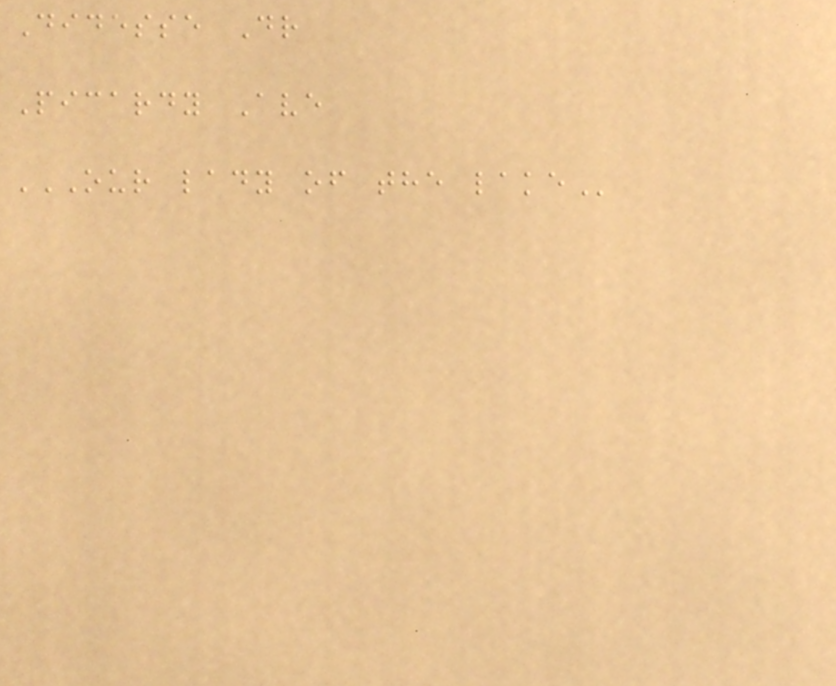Didesse Dr
Picardy Ave
OUR LADY OF THE LAKE
